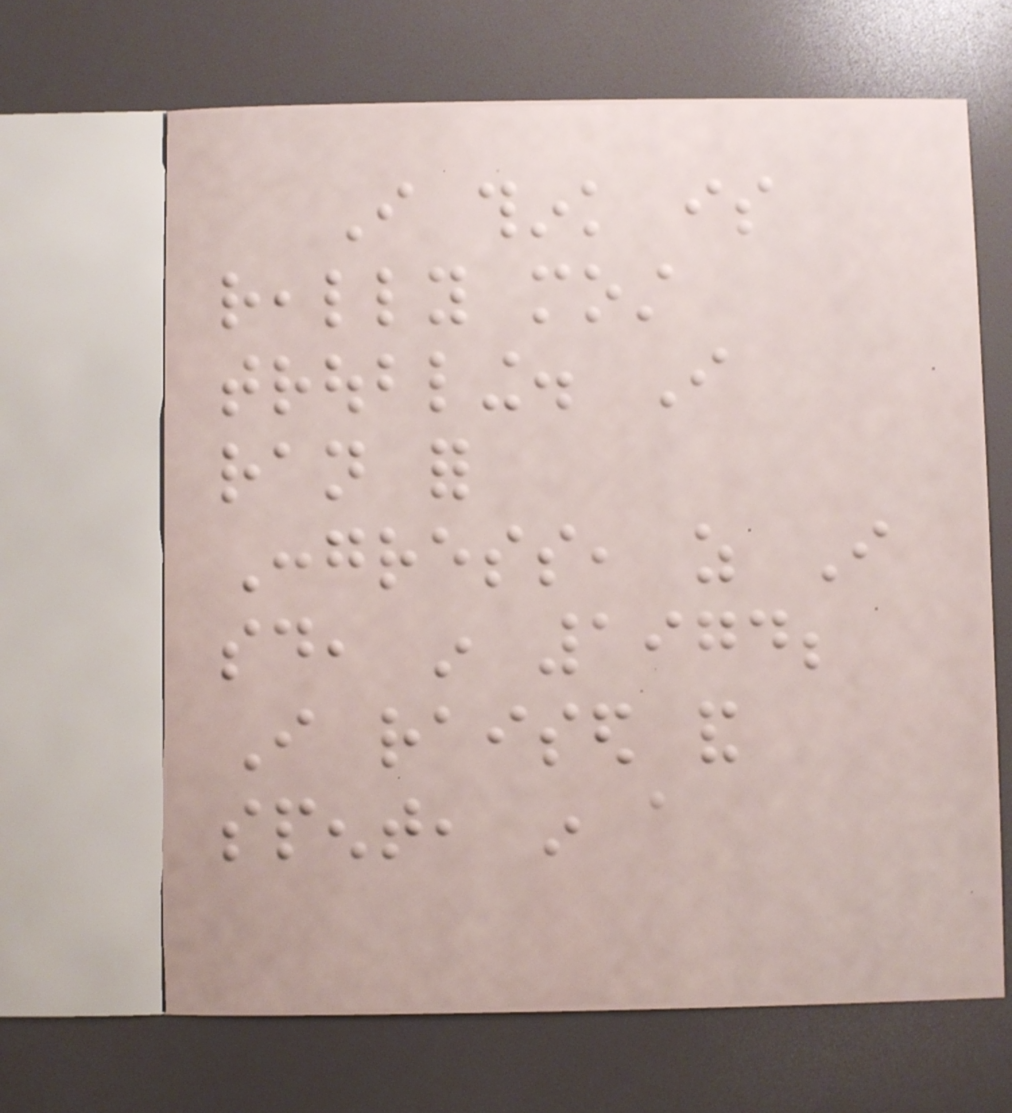I think is
really most
troubling. I
ran for
Congress, as I
said, in 1974;
I raised and
spent, in a
